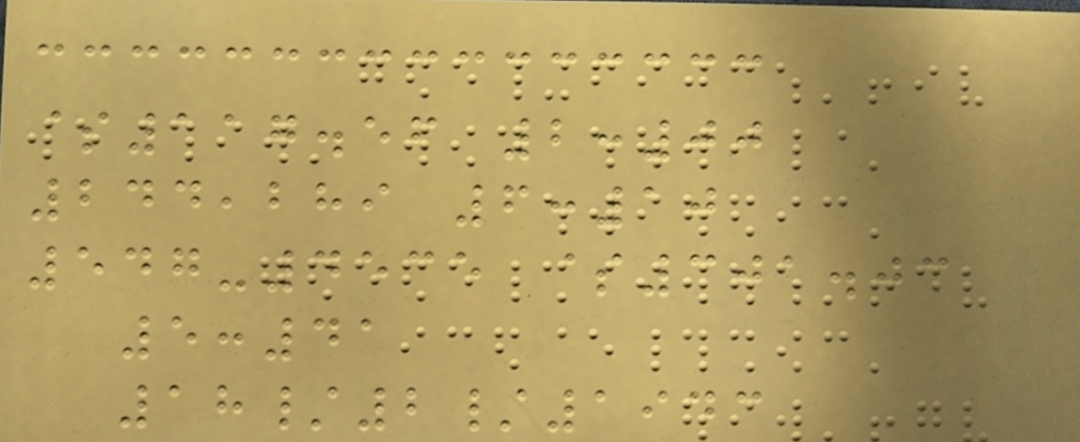$117.56 2:00
244,289 6:10
547-4535 $301.03
5:41
18/2/1943
